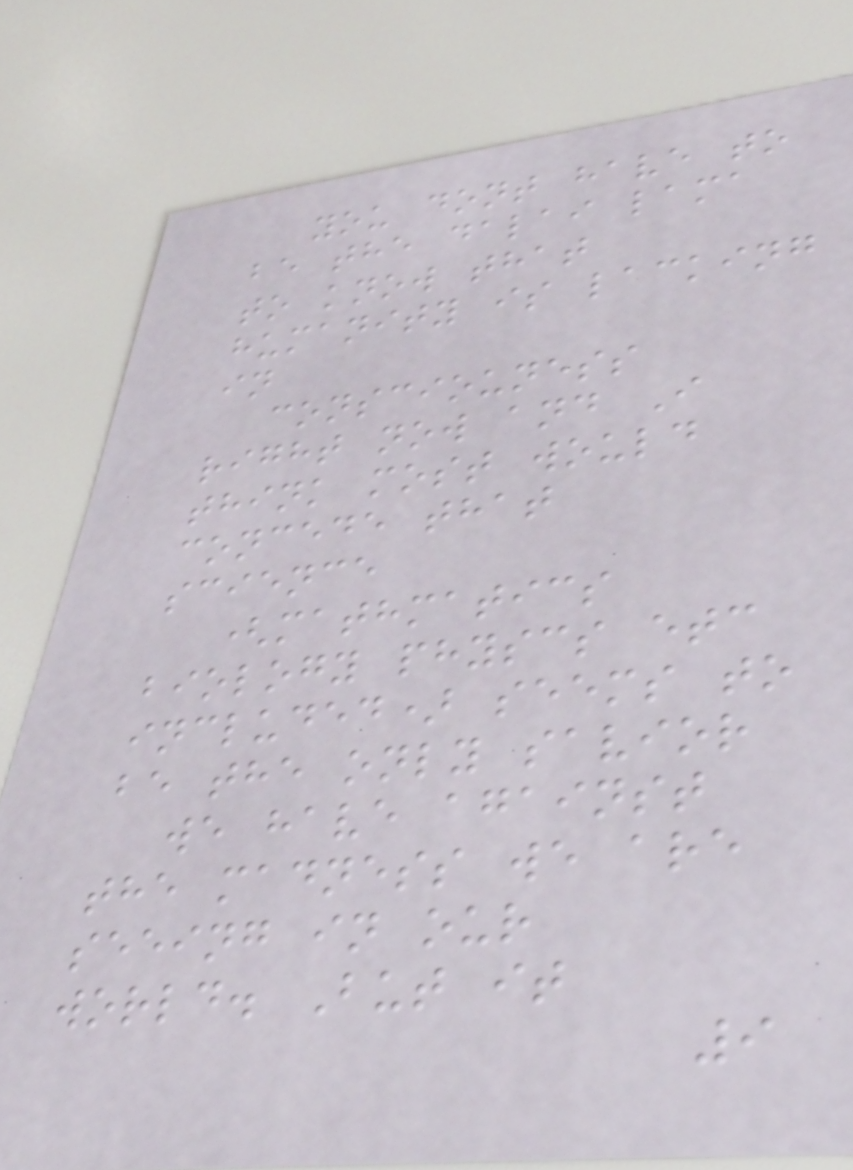you dont have to
be the dalai lama
to know that
humanity is lacking
in
consciouness
right now and I
think most would
concede that
science
(mathmatics
biology physcs etc
included) seems to
be the only savior
we have against
the madness we are
seeing in our
world. But it
9
